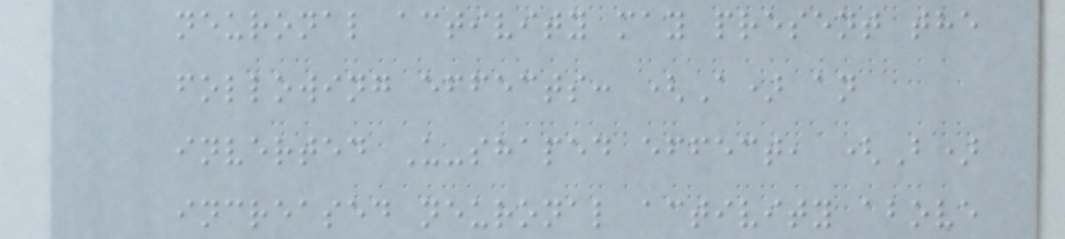neuronal activity may present the
following effects: (A) an
inverted U-shaped effect, (B)
increased neuronal activity above
